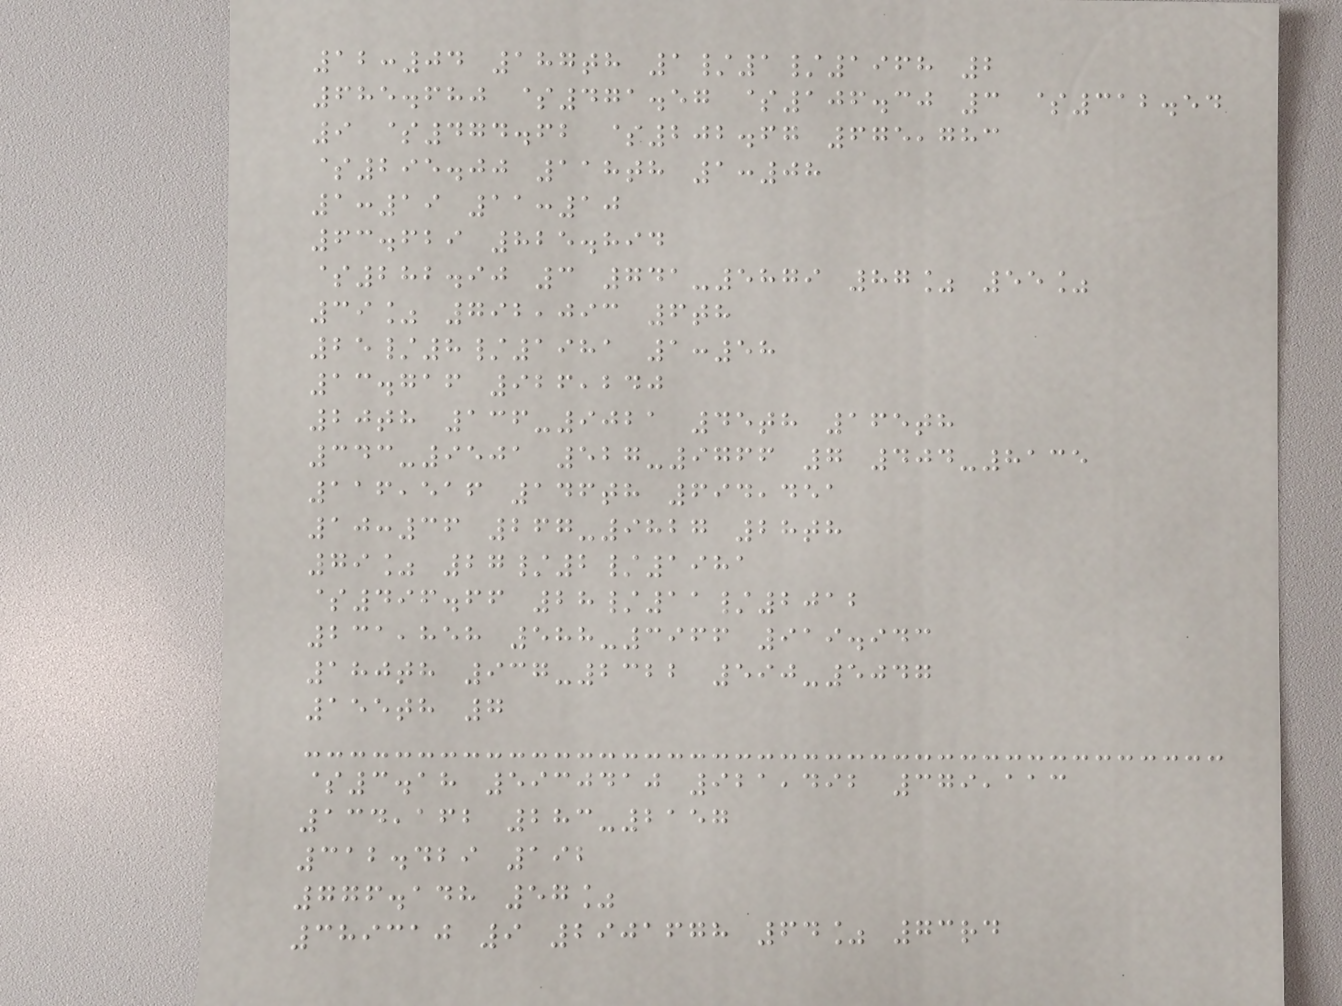12:04 187th 1/1/1968 2
685.680 $471.57 $106.30 3 $312.54
9 $474.62 $202.67 675,783
$295.00 118th 1:08
1:19 11:10
63.629 825.894
$282.90 3 741-5879 87% 55%
39% 792,093 6th
25/8/1981 1:58
13.716 926,240
20th 136-9021 45th 165th
343-9501 527-9766 7 404-8135
116,516 146th 694,451
10:36 267-9827 28th
79% 27/2/1981
$496.66 28/11/2012
231,858 588-3966 919.943
180th 937-2322 590-5047
155th 7
$3.18 5930410 921,492 379,113
134,162 283-2157
312.429 192
776.148 57%
389310 9 2901678 64% 73rd
